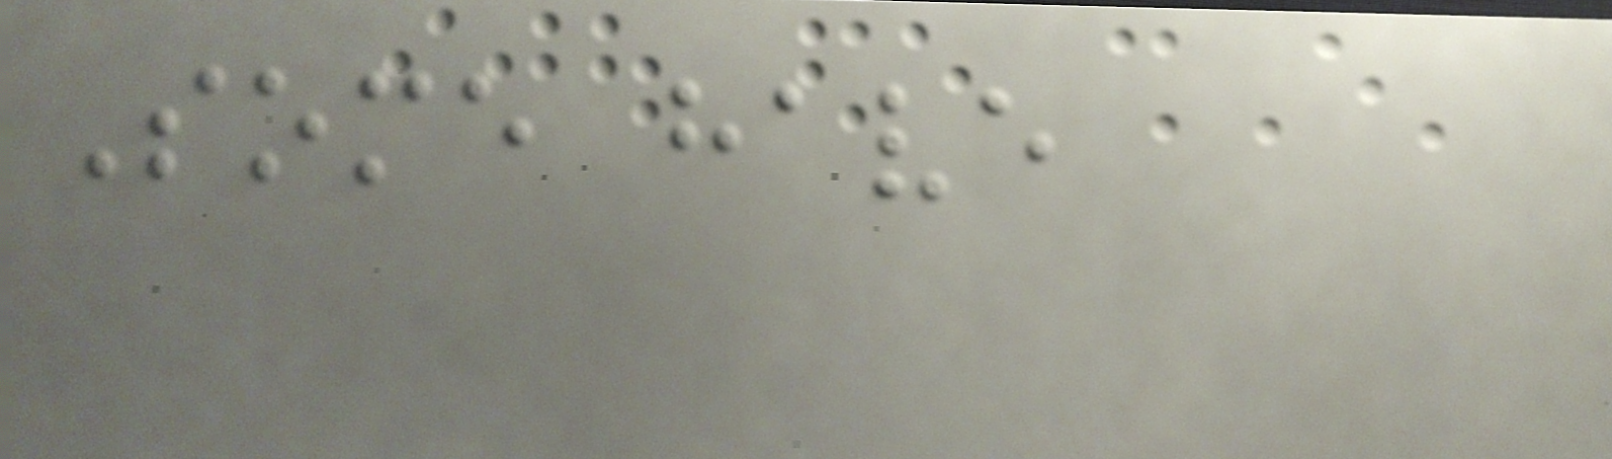Some have
